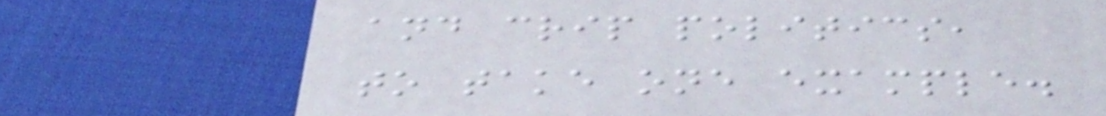and crip politics,
to take one example.
